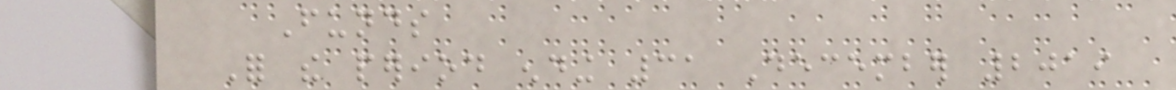Funds
For the period ending 31 December 2019
